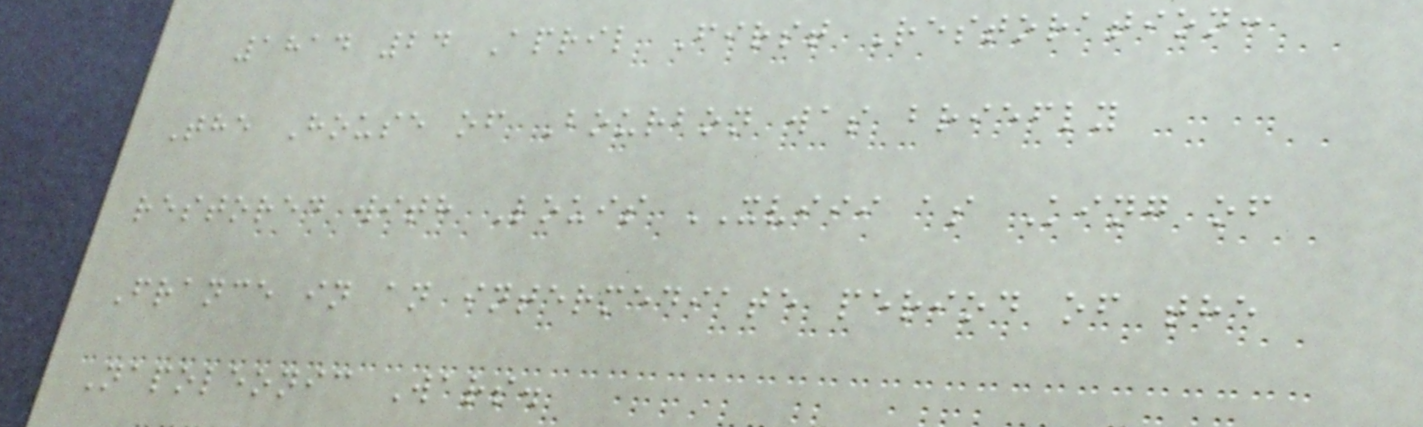1814 24 April First Restoration:
The House of Bourbon was briefly
restored with Louis XVIII as King of
France in an intermediate period of the
Napoleonic Wars.
